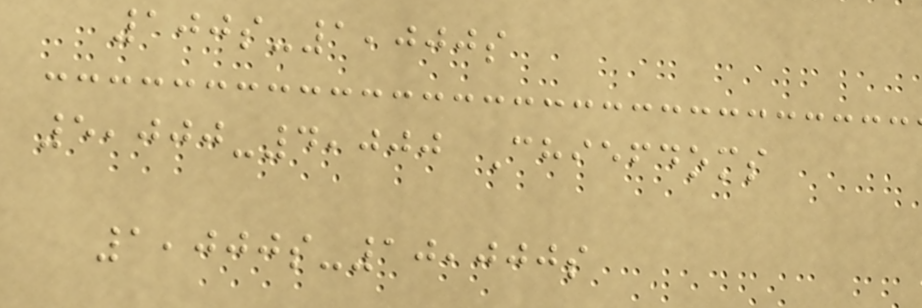100s-1,000s
5,000-4,000 Chiefdoms
1,000s-10,000s
